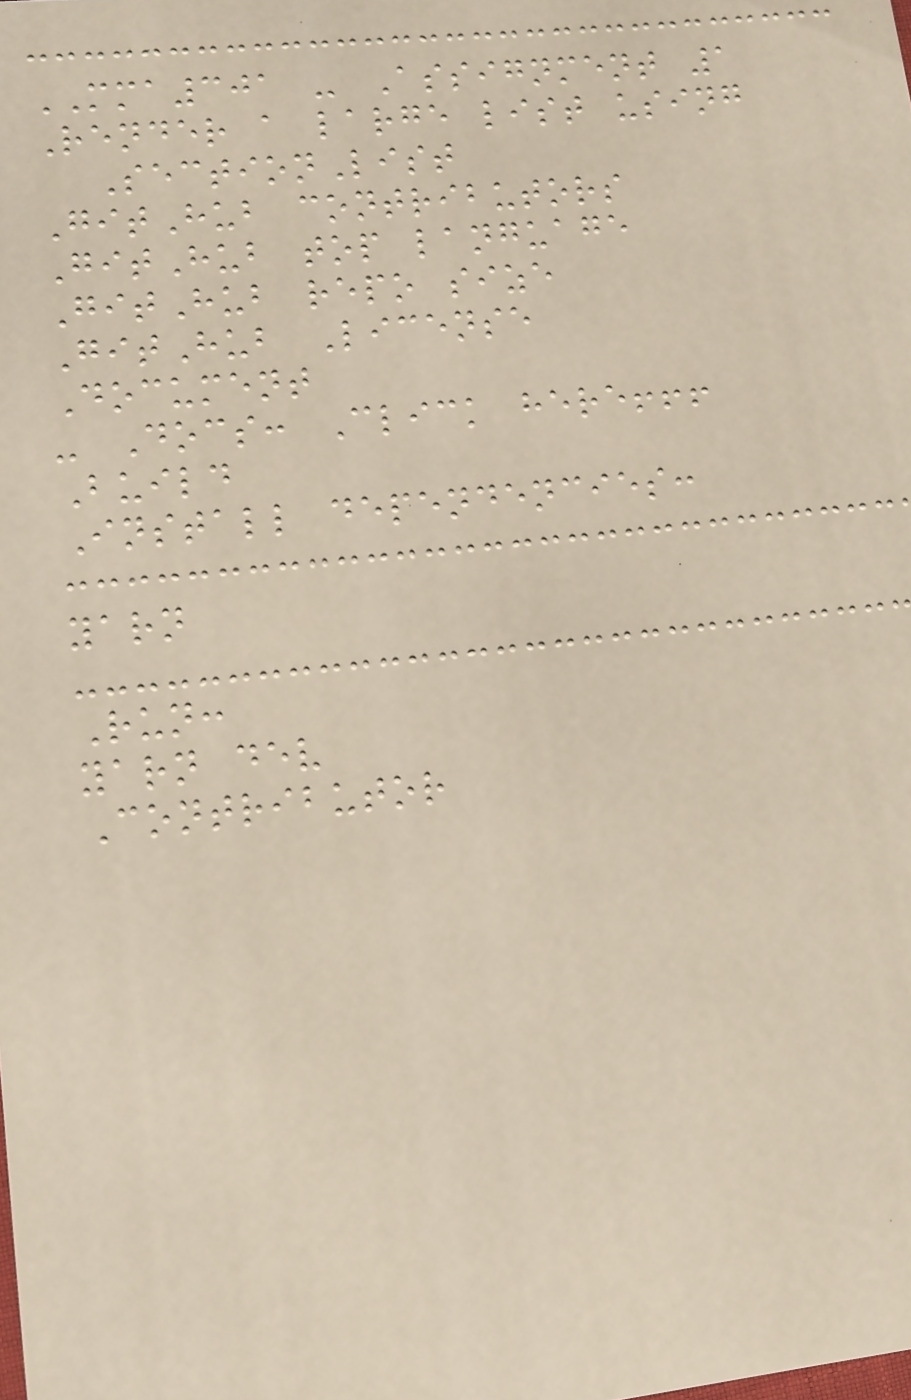MMA301 - Assignment 1
Render a large list using
SectionList
GitHub contributors
GitHub top language
GitHub repo size
GitHub License
Document
- Docs: Click here!!!
Build
Install dependencies:
yarn
Run:
yarn dev
Contributor
